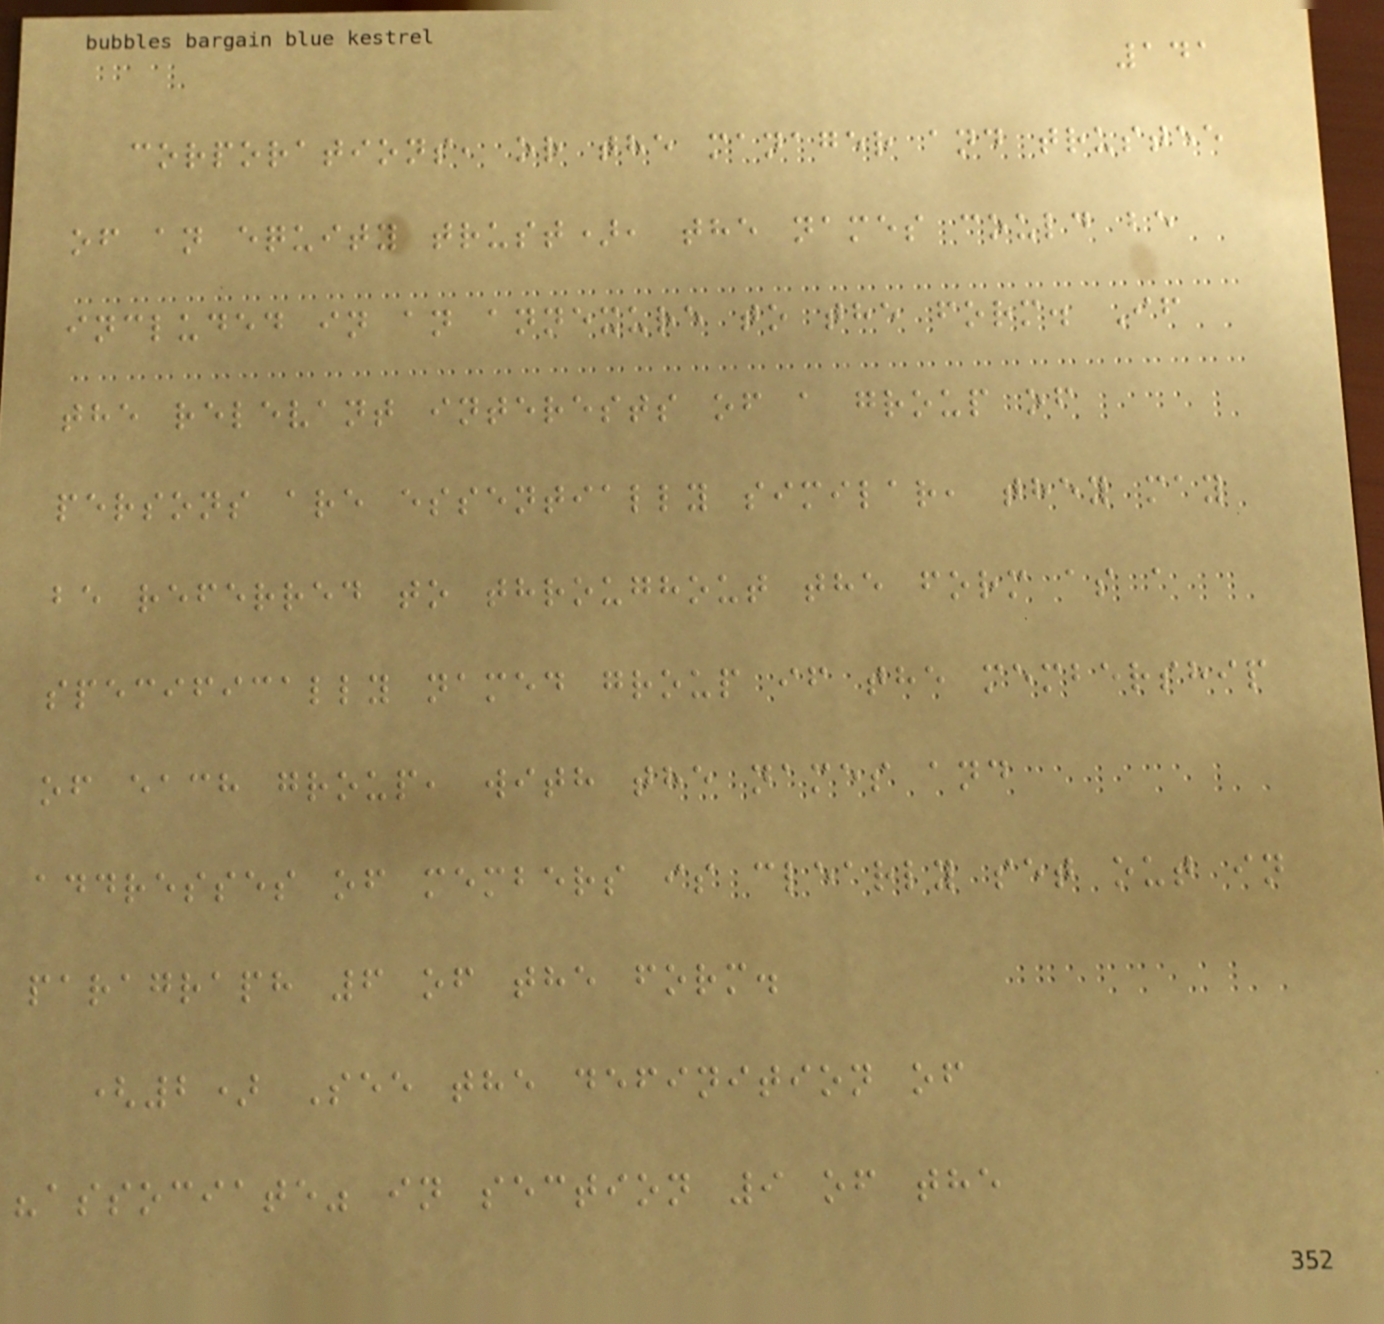141
corporations, or the manager and trustee
of an equity trust), the names could be
included in an annexure to the form. If
the relevant interests of a group of
persons are essentially similar, they may
be referred to throughout the form as a
specifically named group if the membership
of each group, with the names and
addresses of members is clearly set out in
paragraph 6 of the form.
(2) See the definition of
"associate" in section 9 of the
